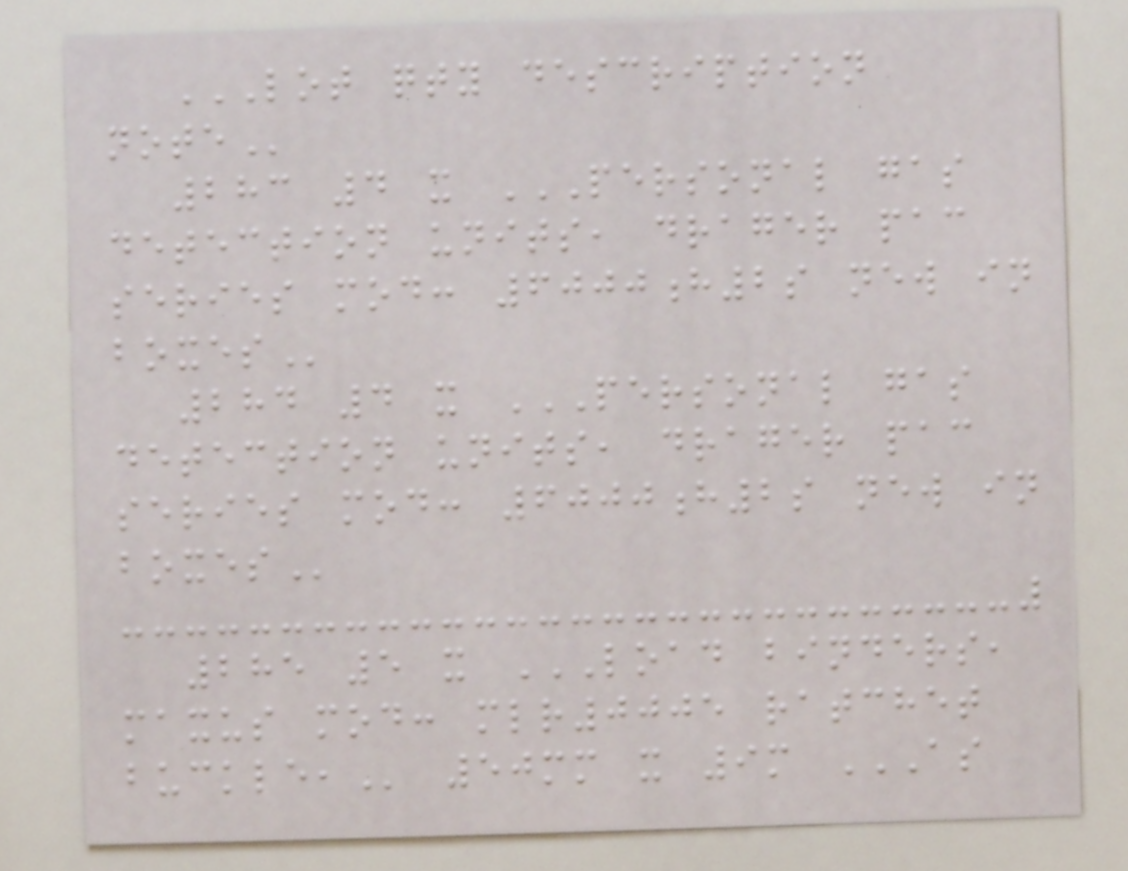LOT QTY DESCRIPTION
NOTE
283 4 x PERSONAL GAS
DETECTION UNITS, DRAGER PAC
SERIES MOD: 6000H2S NEW IN
BOXES
284 4 x PERSONAL GAS
DETECTION UNITS, DRAGER PAC
SERIES MOD: 6000H2S NEW IN
BOXES
285 5 x LOAD BINDERS,
MAXUS MOD: MLR0005 RATCHET
BUCKLE, 50mm x 9m AS
